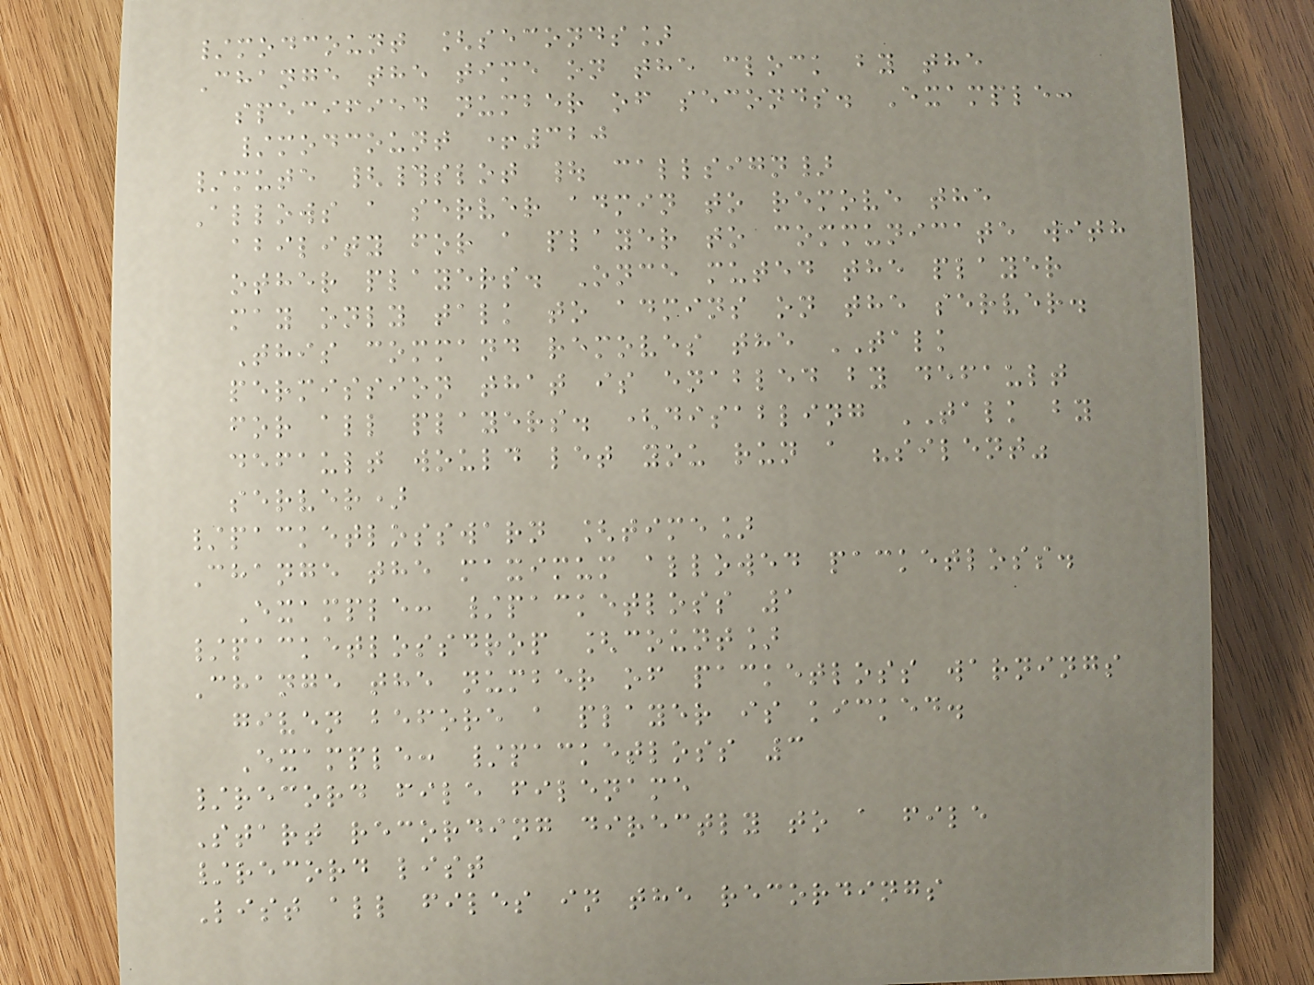/modcount [seconds]
Change the time on the clock by the
specified number of seconds. Example:
/modcount +320
/mute {#slot | callsign}
Allows a server admin to remove the
ability for a player to communicate with
other players. Once muted the player
may only talk to admins on the server.
This command removes the TALK
permission that is enabled by default
for all players. (disabling TALK by
default would let you run a "silent"
server)
/packetlosswarn [time]
Change the maximum allowed packetloss.
Example: /packetloss 1
/packetlossdrop [count]
Change the number of packetloss warnings
given before a player is kicked.
Example: /packetloss 3
/record file filename
Start recording directly to a file
/record list
List all files in the recordings
